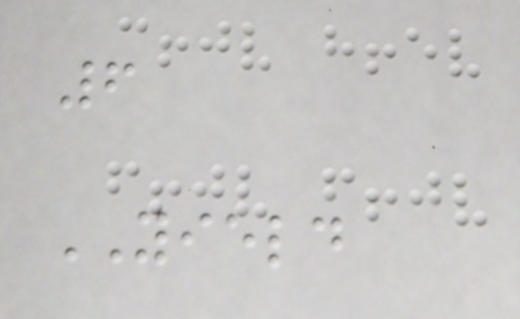6
YIELD
